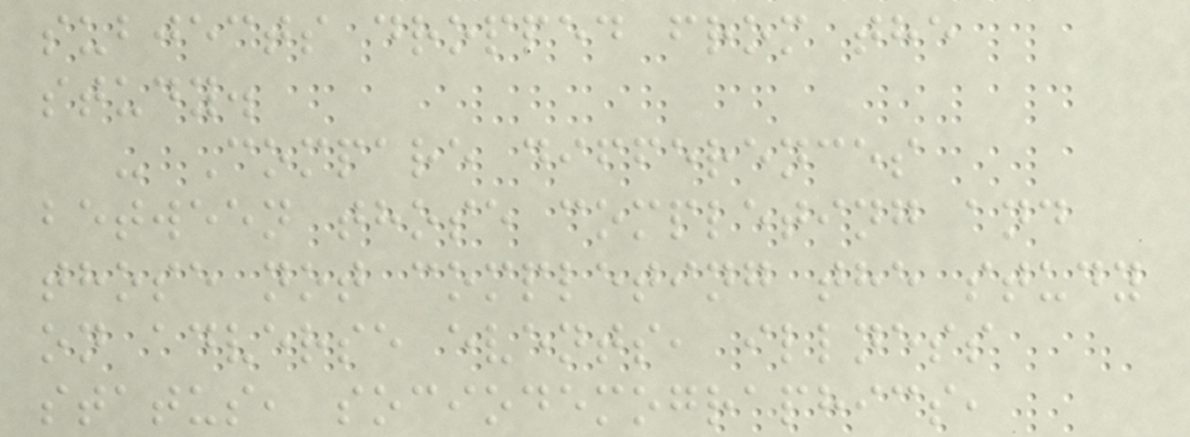subjects dropped from the
study.
- Compare differences
between those completing and
those not completing the study
on adverse events, illness
status, sociodemographics,
